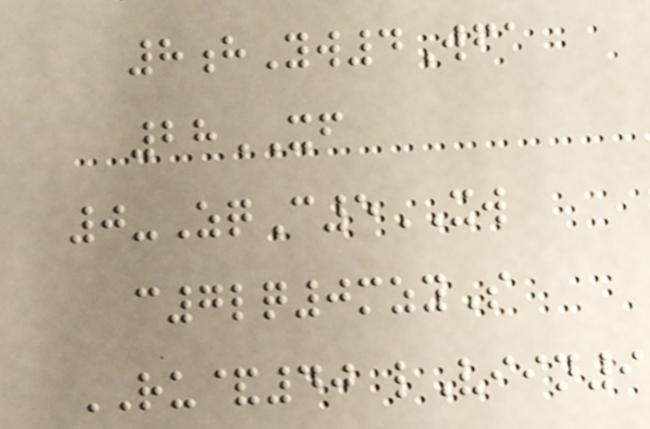8hYw4Wfa
28XF
0-ZqC5XW
c7lq0mzyS
RU&40 lViin9
